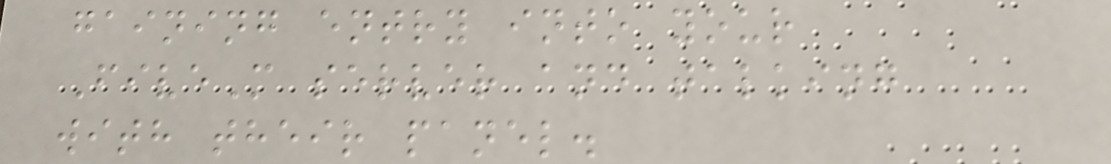gaining entry into your
FiveM server and talking
with their panel.
